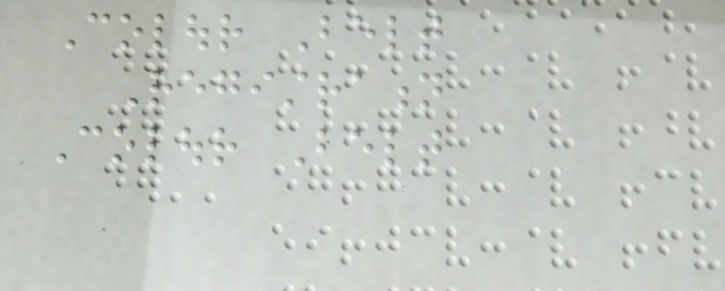Colour Belt
Registration
Colour Belt
